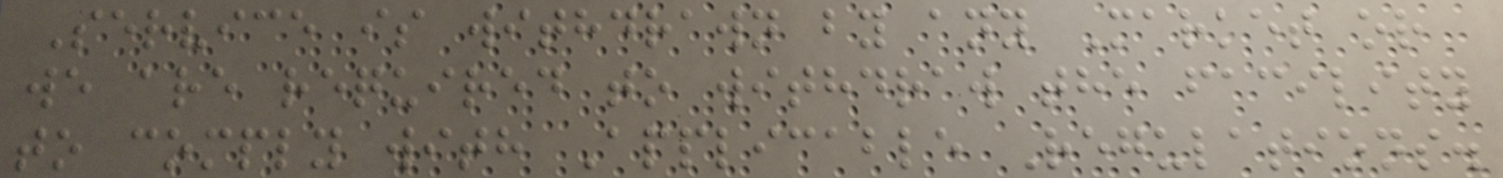Service is withdrawn by any Market or
we are required to withdraw the facility
to comply with Applicable Regulations.
